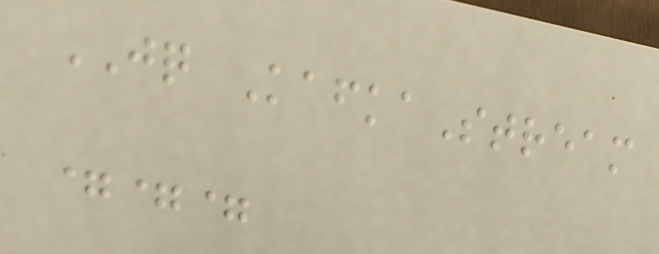JQ KafkaStream
===
